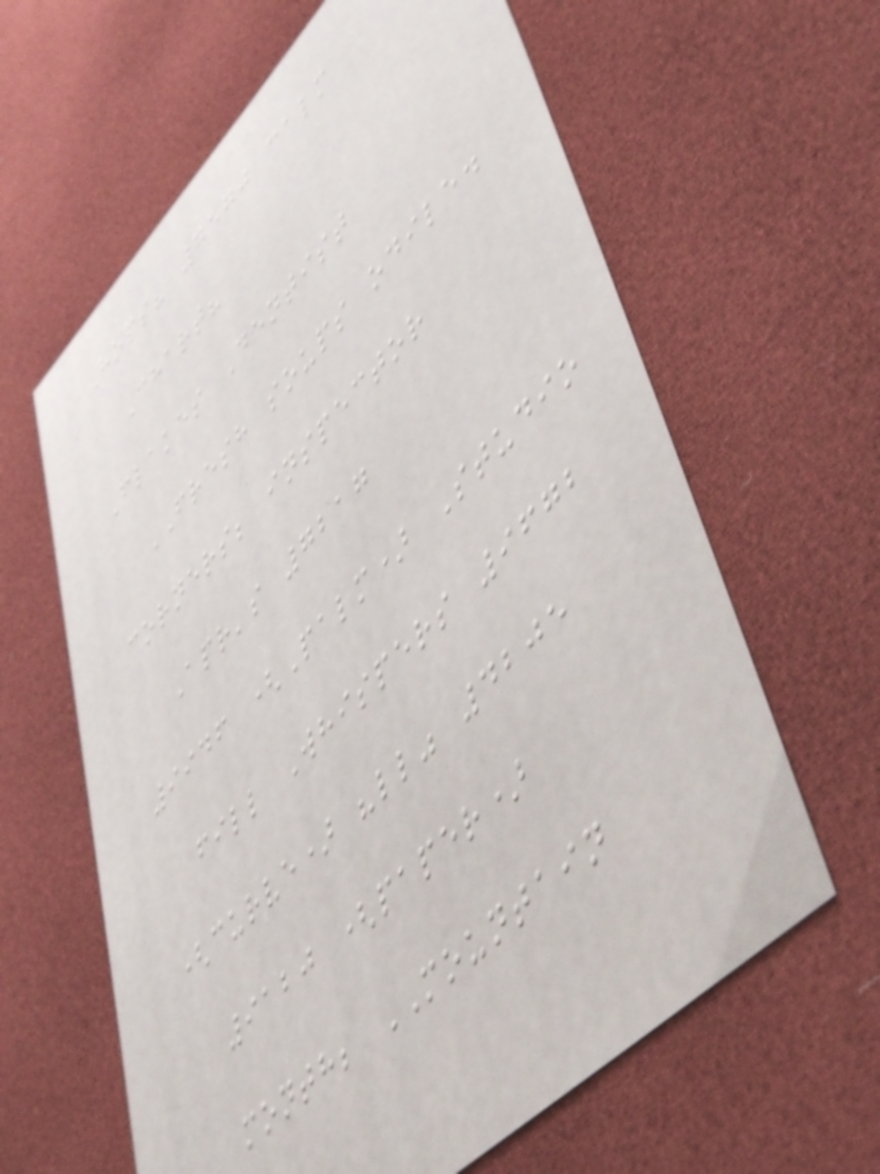Hops? 7570 calm
Chart?
Flakes Dentist
FRESH soups odile.
corners; inspector
Apr's 7217
9946 (Palm) Studio
fill Whispers 9672
(curve) "ll" 4205
9120 (paper)
month; MOUNTAIN
